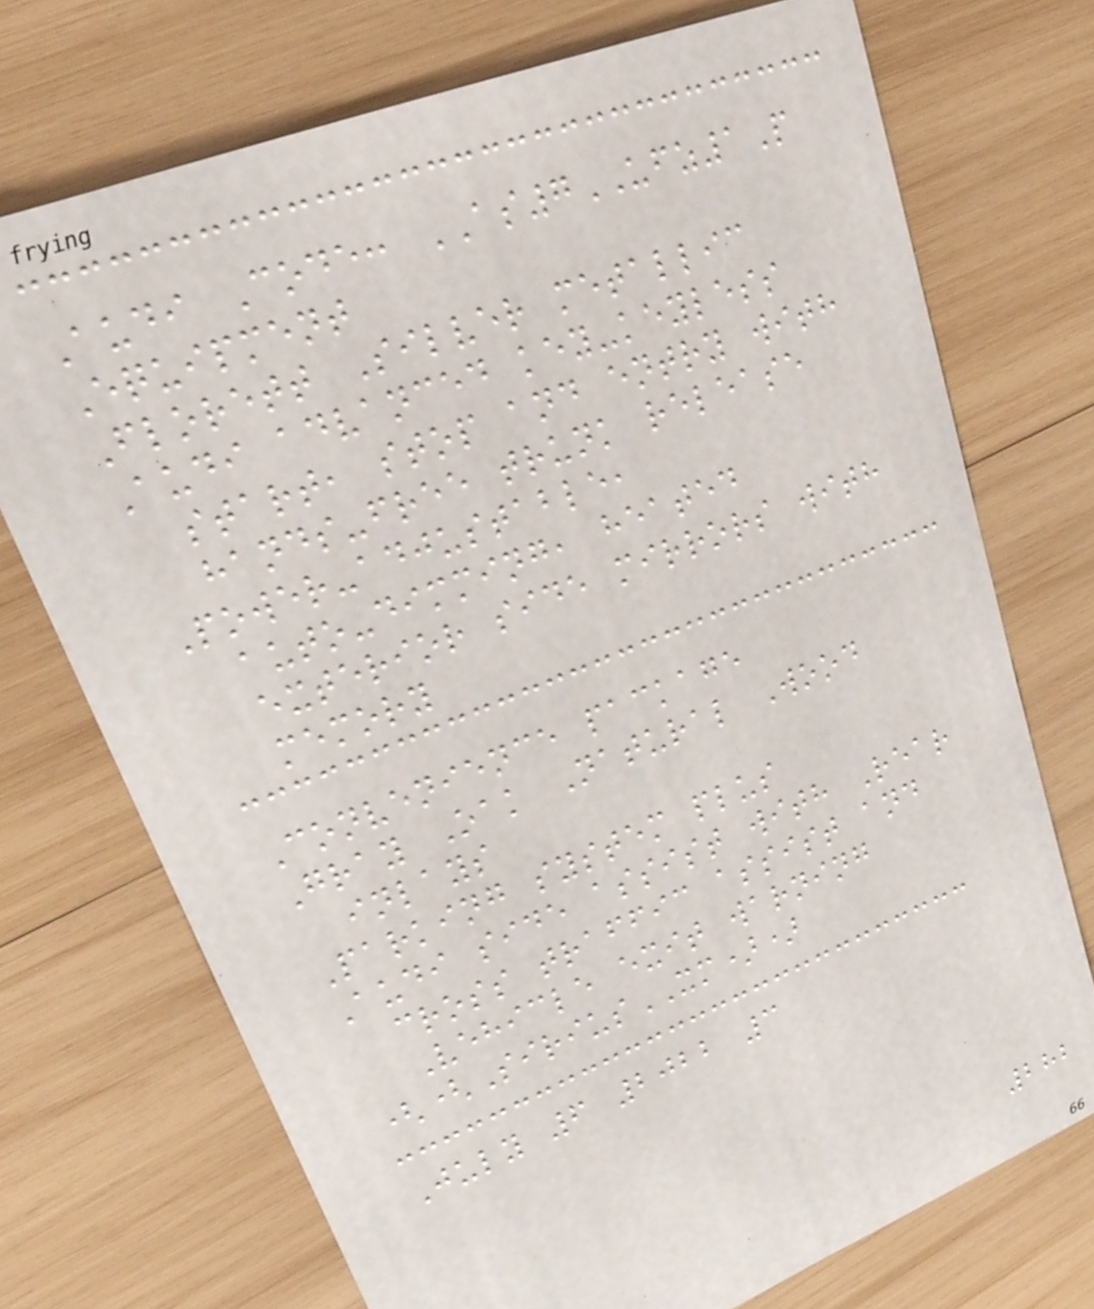Audi Code: AS7UFZ1P
Equipment
Florett Silver metallic
Audi advanced key-keyless
start, stop and entry with
hands-free trunk release
Power-adjustable,
auto-dimming, heated
exterior side mirrors with
memory
Convenience package
Gray Oak Natural Wood
inlays
Parking system plus
Audi side assist with Rear
cross traffic assist and
Vehicle exit warning
((SiriusXM))
July 6 2022 3
282
